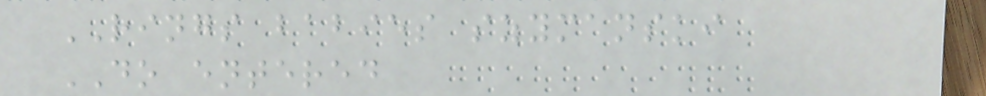RINGS babies szymanski
DO entered
